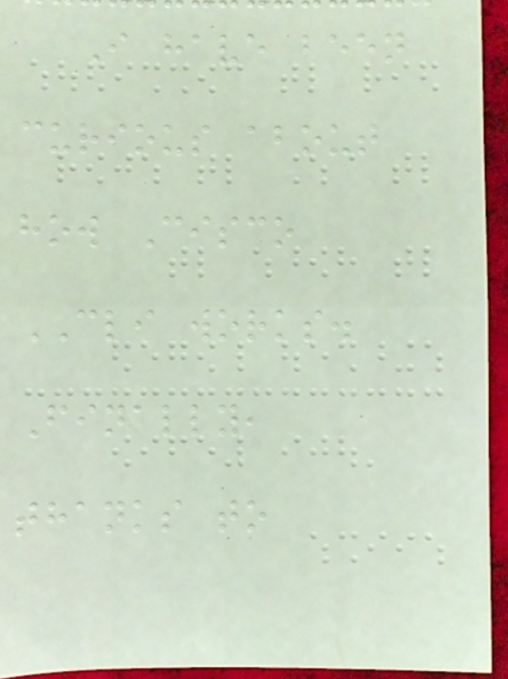I have been
curious about
how Cisco
CLI works.
Finally,
thanks to
